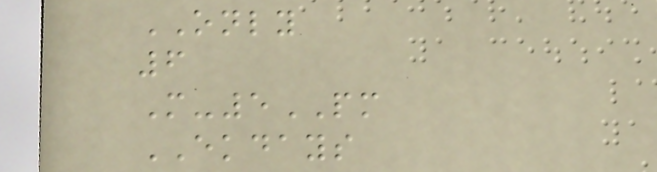ONLY
6
M-5PM
EKDAYS
